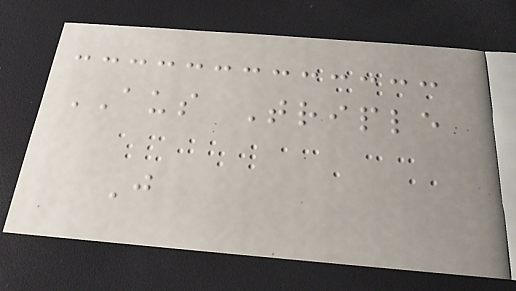AUS Triple
J
